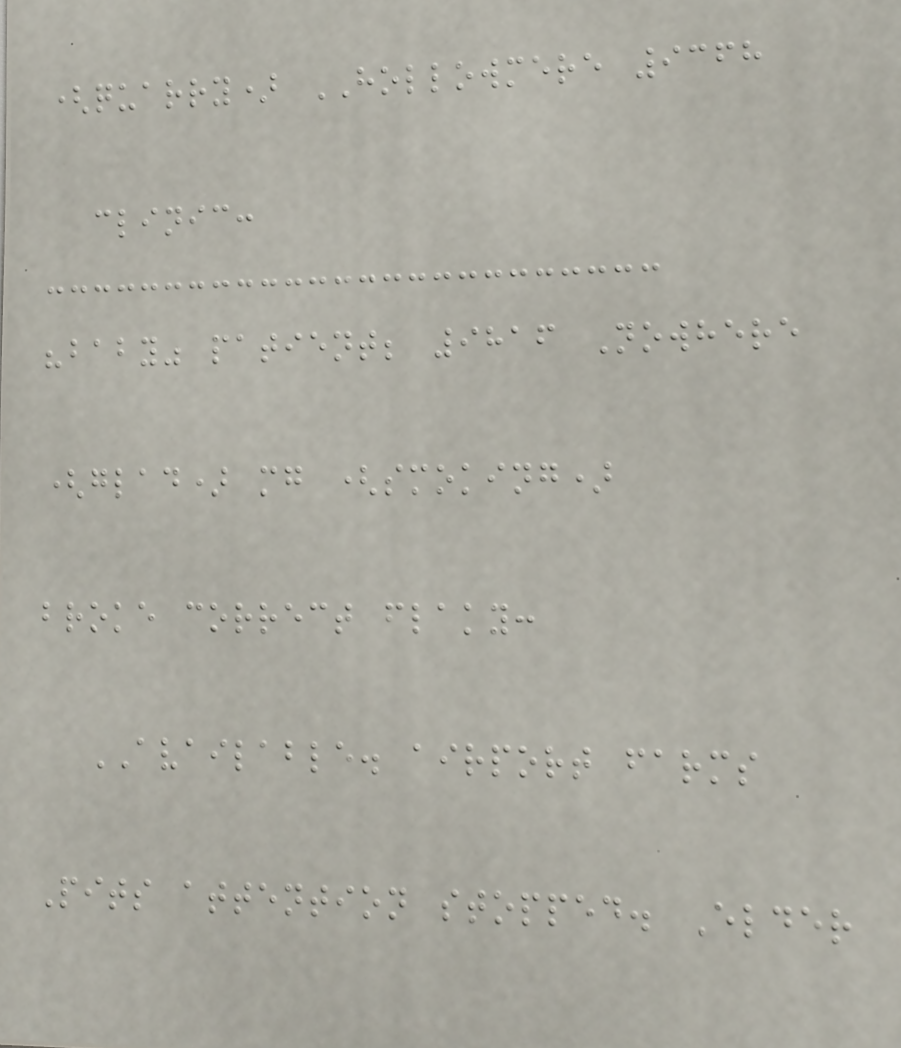(quarry) HOLLOWMERE 9368
clinic:
"baby" patient; 9816 Nowhere
(glad) mg (smoking)
broke correct flaky:
AVAILABLE. airport farms
Pits attention stopped. Elder
